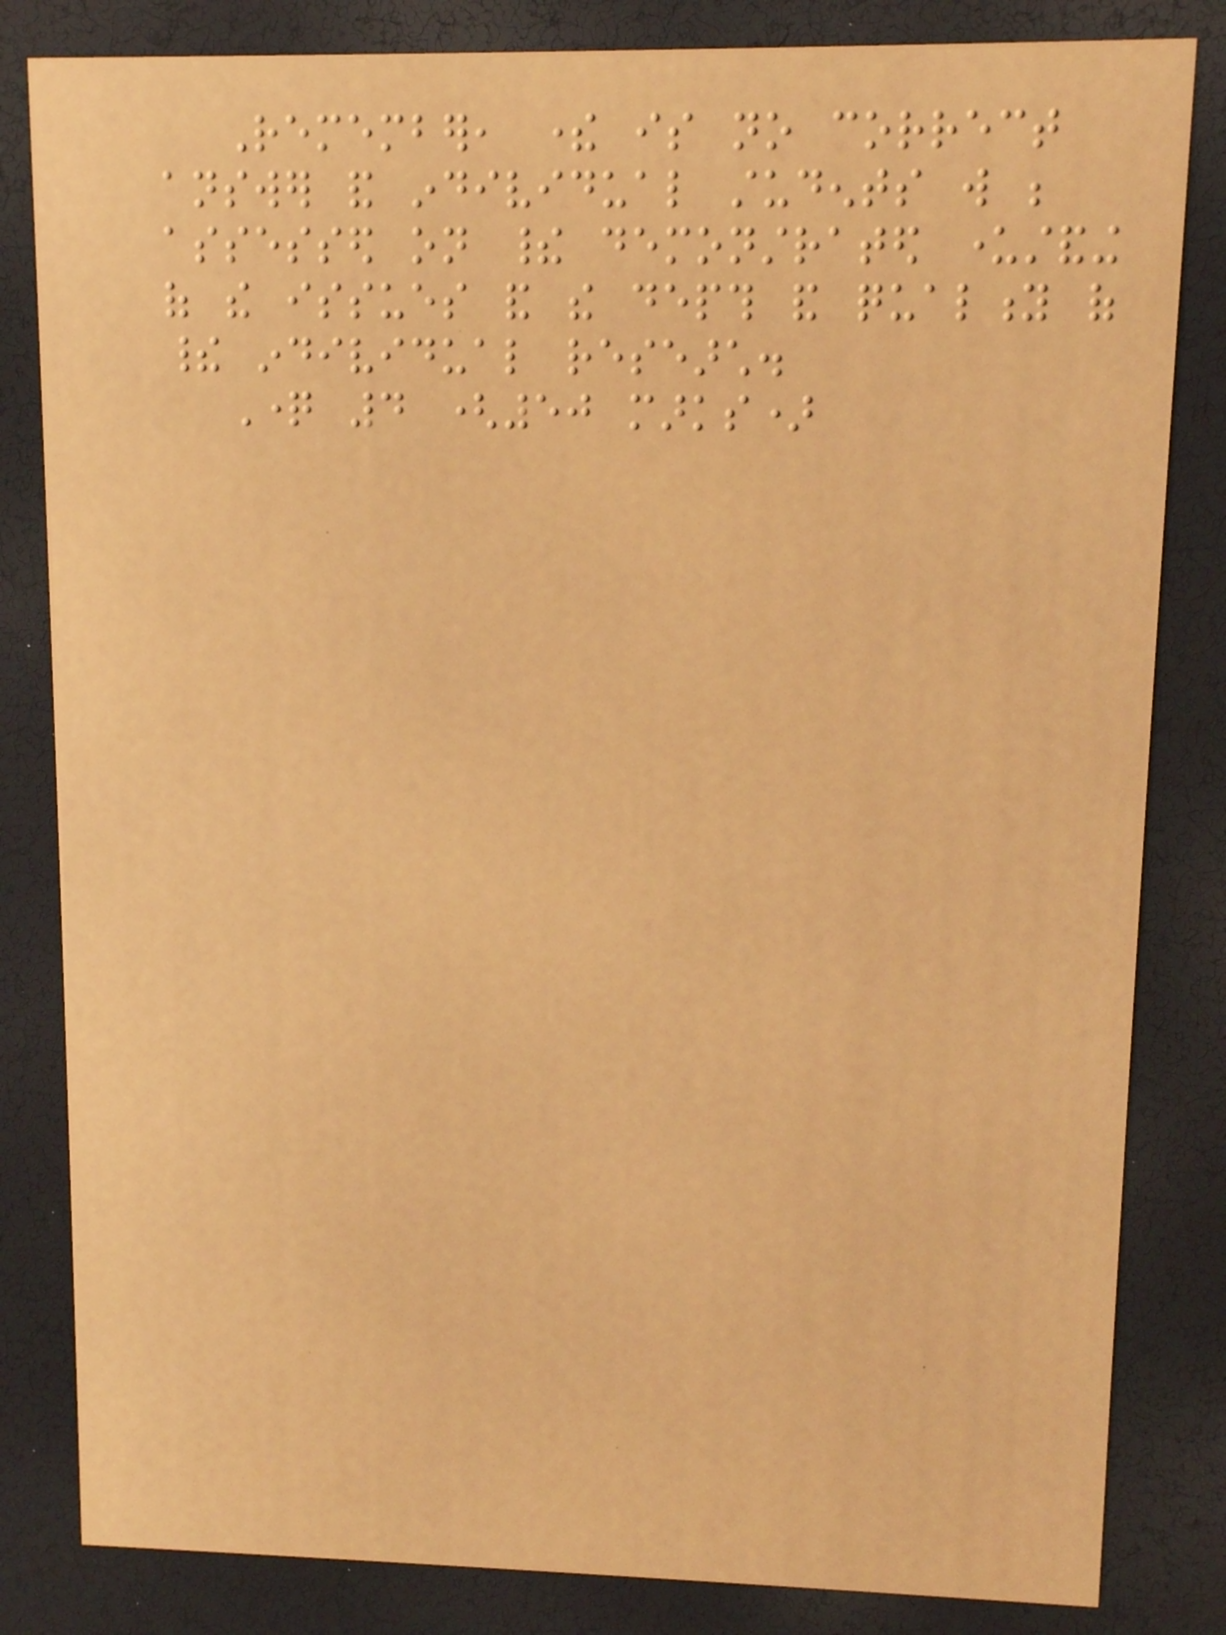Remember, there is no correct
answer and individual students will be
assessed on their demonstrated understanding
of the issues and the depth and quality of
their individual research.
Question 4 (50 marks)
